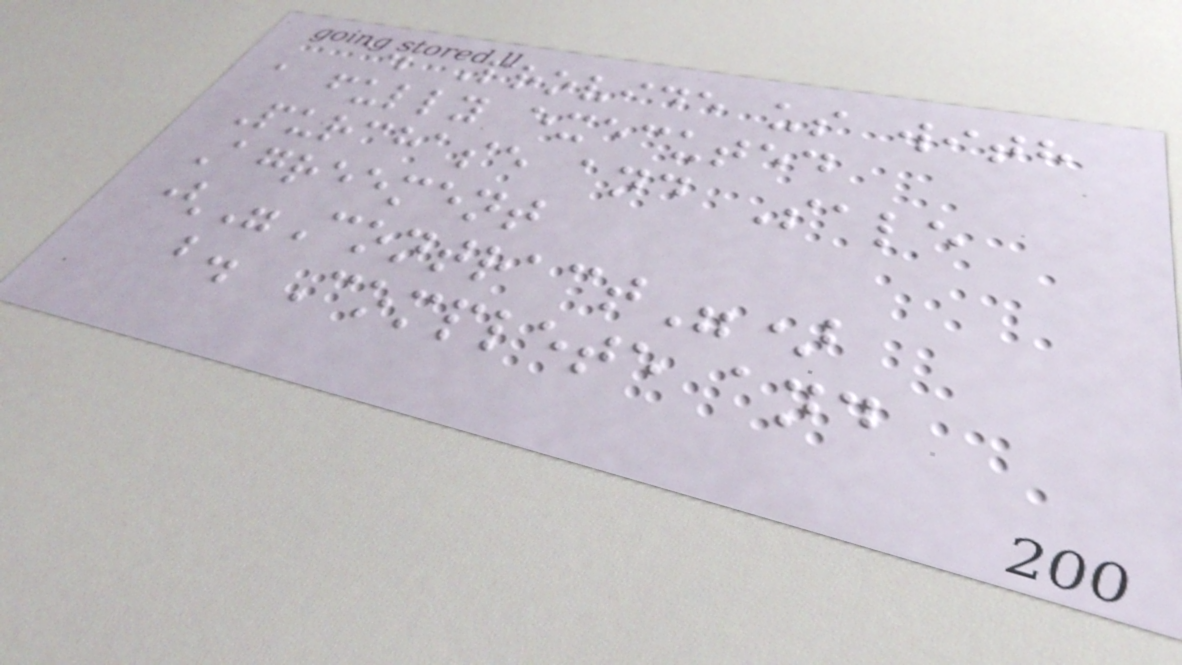a. Provide us with
a fully executed
Purchase and Sale
Agreement
("Contract")
b. Complete and
